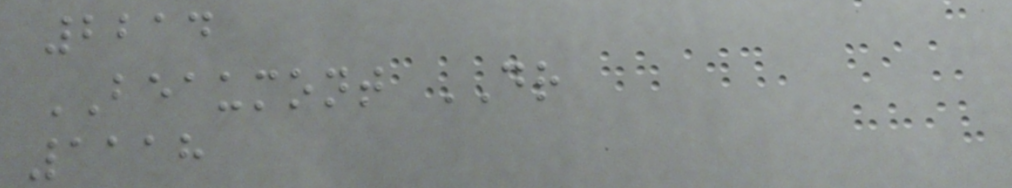2214
BEAUMONT DR
1118
